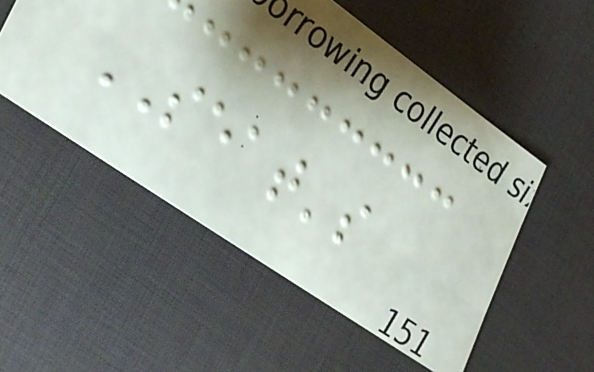SEAT's
